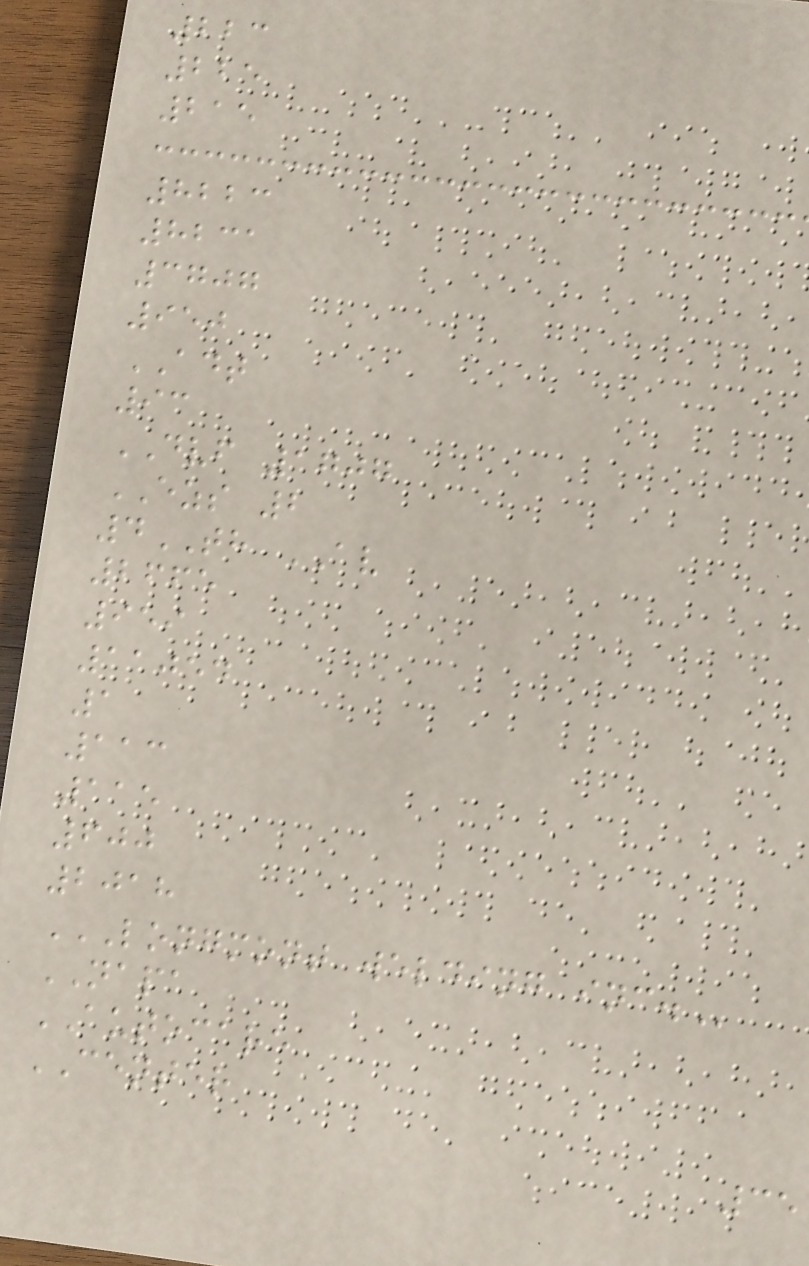223
225
215
8223
8231
3707
950
ADT
93
DVF 1707
EZS 2
4TH AV
2665
959
11054
1
113
115
600
2018
LONGMONT WELDING INC.
NAPA
AUTOCARE
CENTER
35
